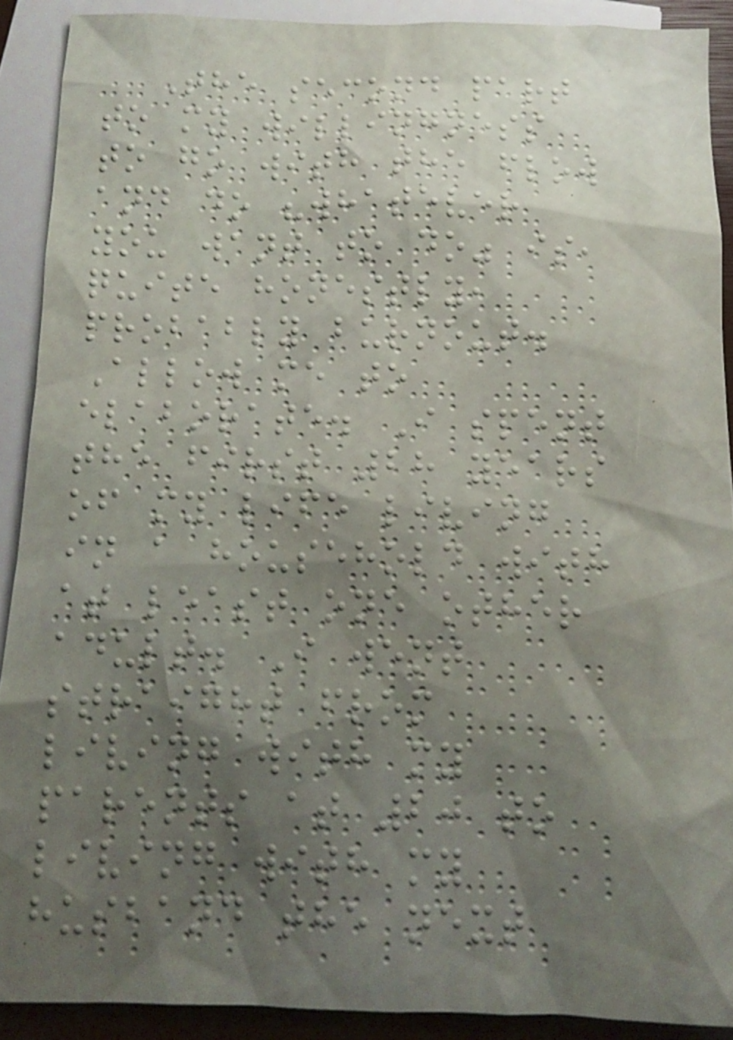The second part
to my willingness
to go with the flow
and do "whatever
you want to do" is,
quite honestly,
probably burnout.
Allow me to
elaborate. I spent
the first 28 years
of my life living
in a household with
at least one other
adult. I went
straight from
living with my
parents at 20 to
living with my
husband the next
